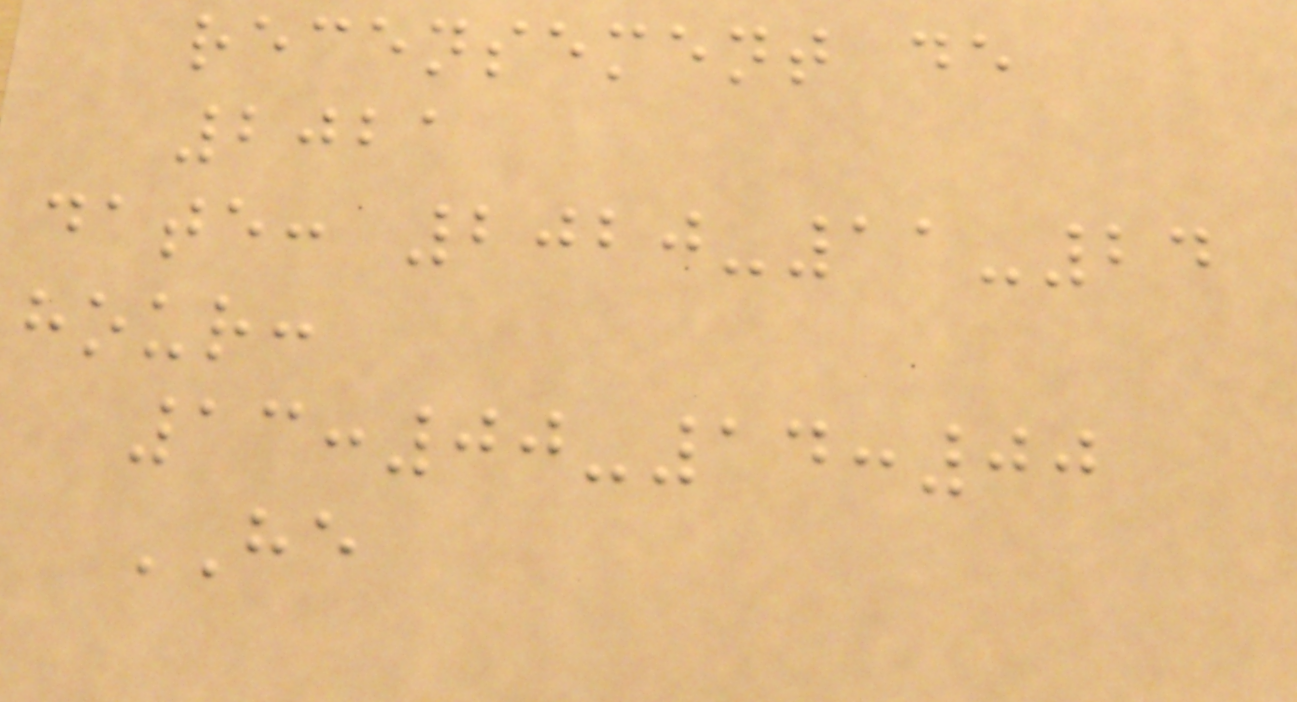recensement de
2021
date: 2020-11-24
hour:
13:00-14:00
HE
